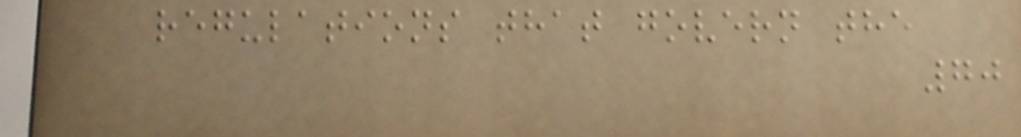regulations that govern the
70
